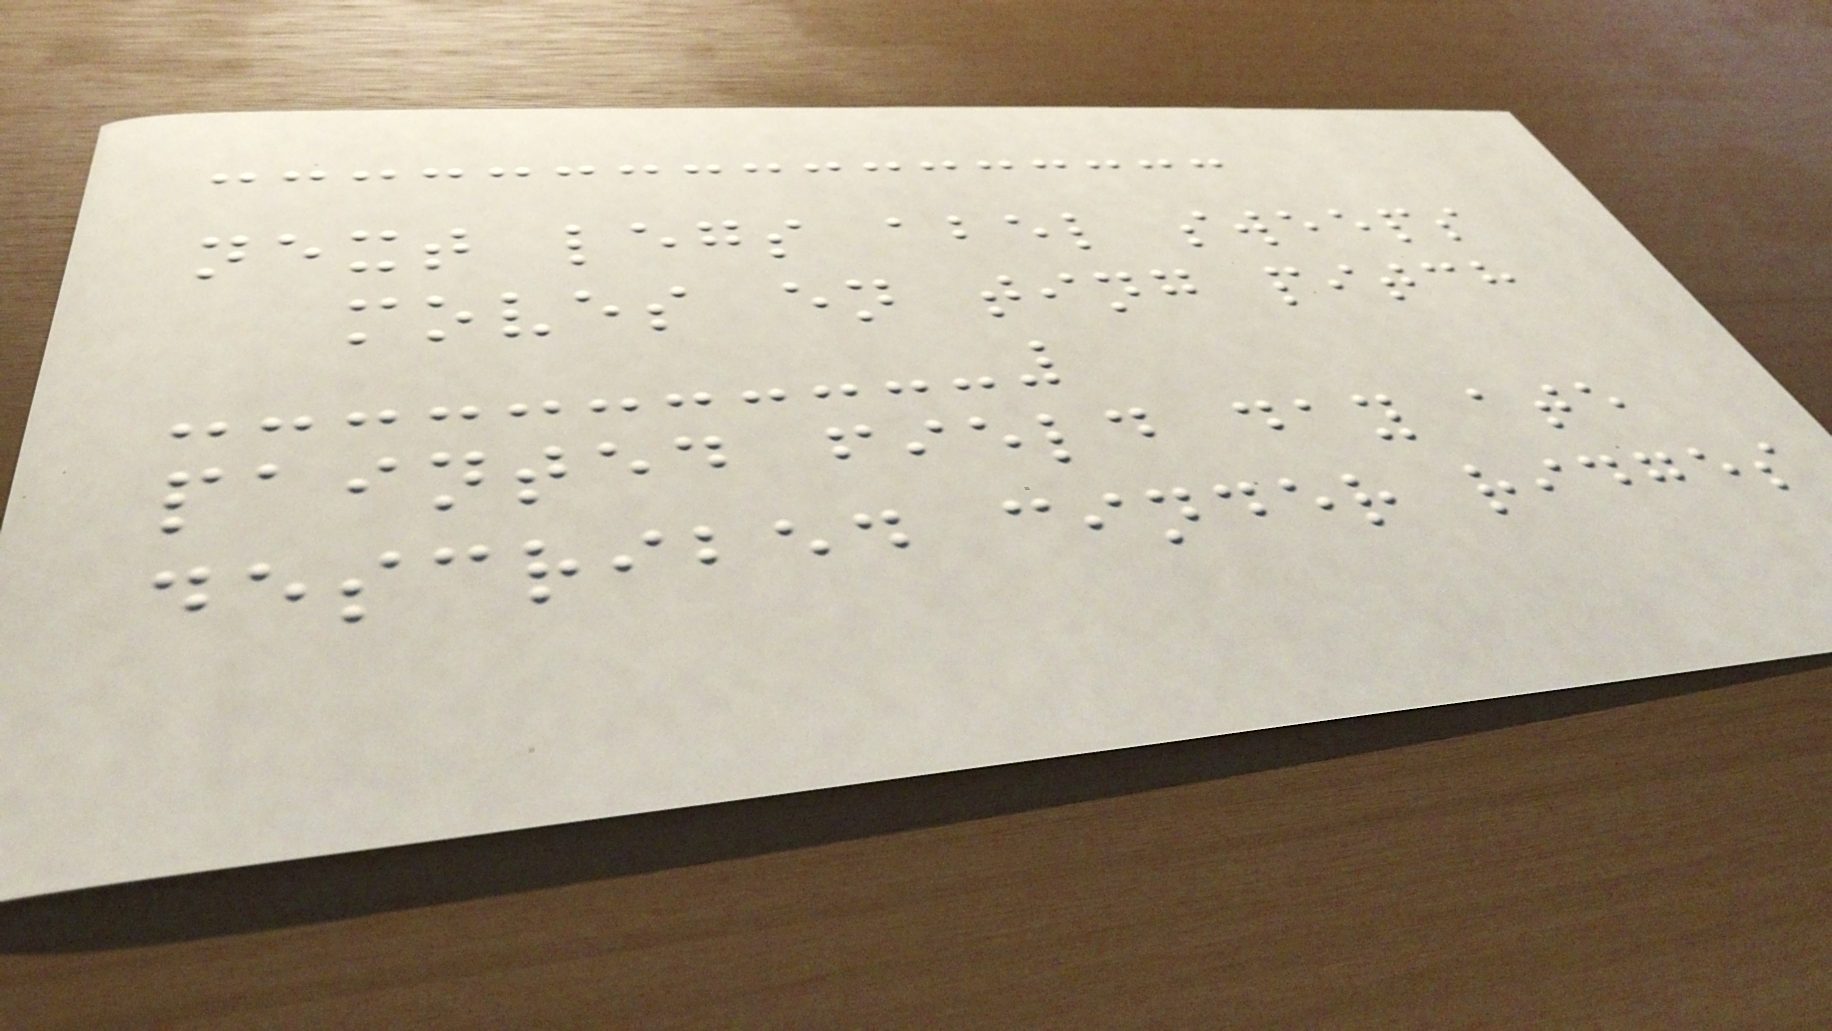next legs abel sweeps
moves en ting pitch
painted field day ate
described cinder ridges
